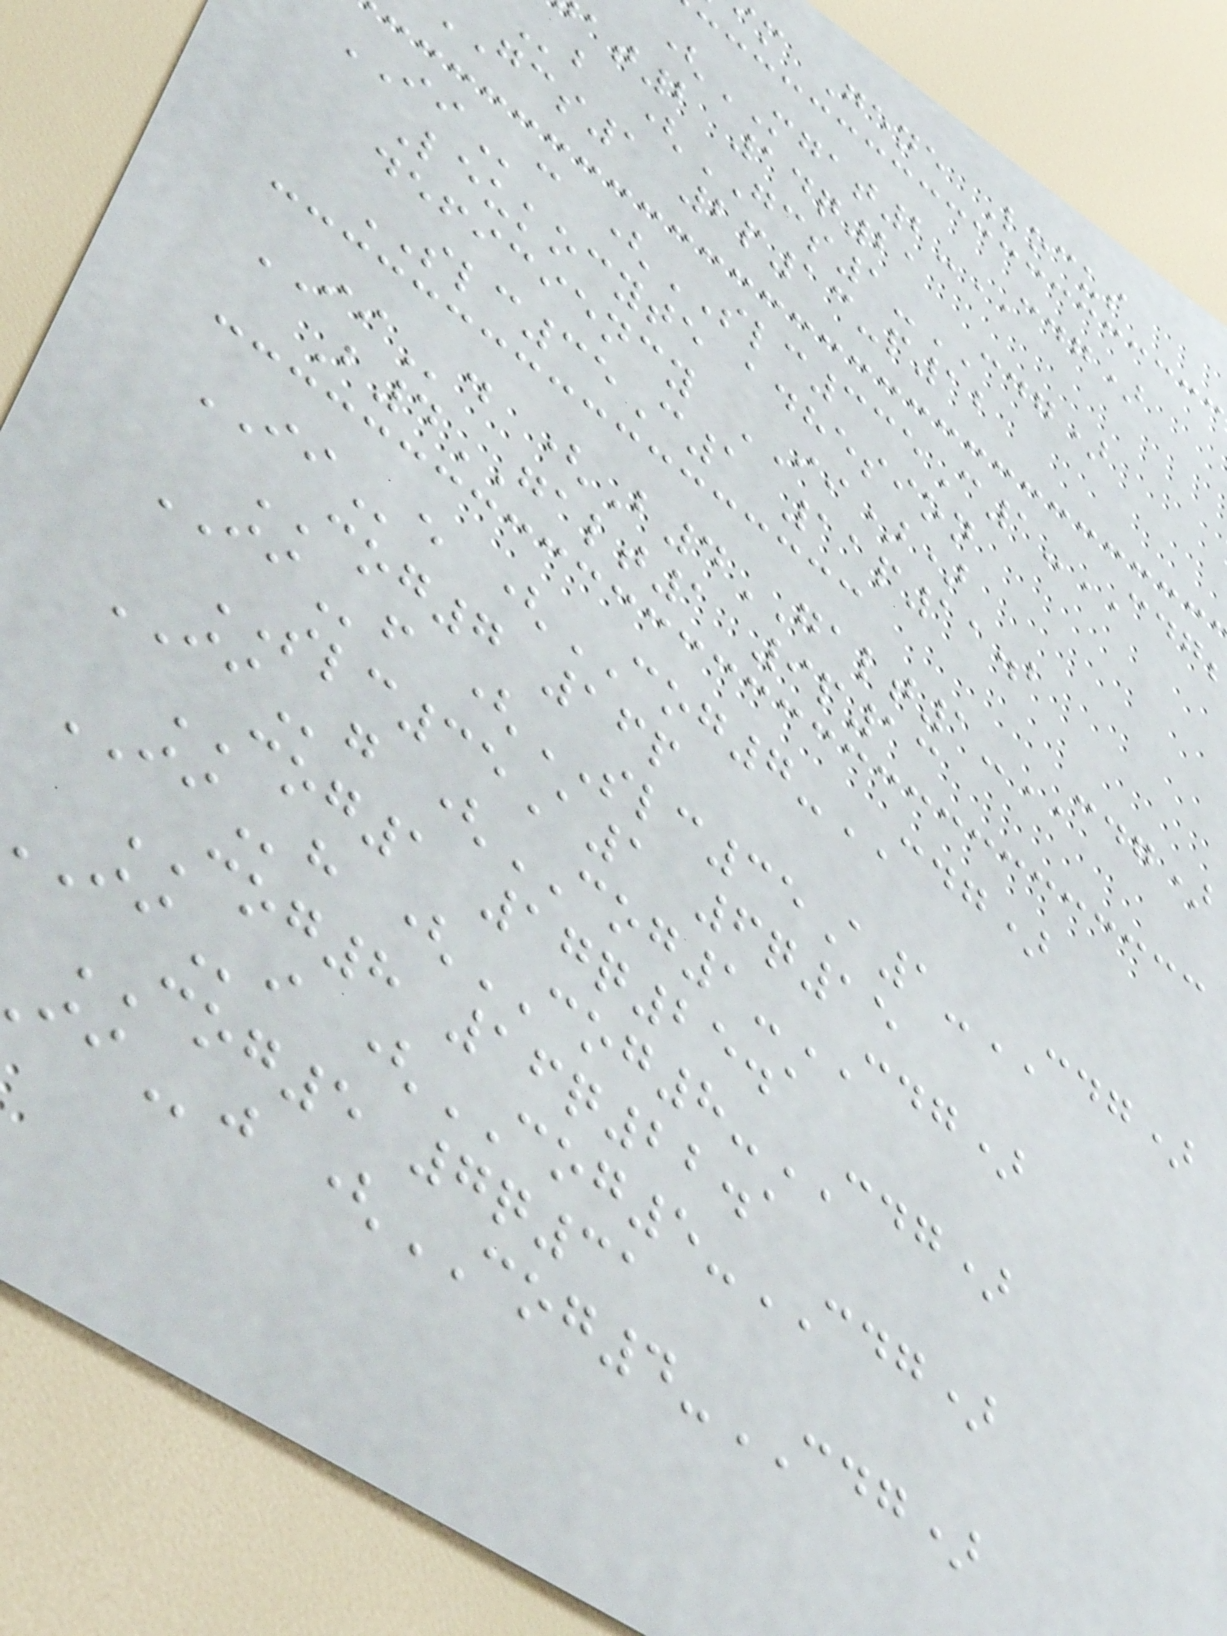m Gene Locus
(MGAT2-CDG)
at2 14q21
b (GCS1-CDG)
gcs1 2p13-p12
IIc (SLC335C1-CDG
Leukocyte adhesion
deficiency II))
SLC35C1 11p11.2
IId (B4GALT1-CDG)
B4GALT1 9p13
IIe (COG7-CDG)
COG7 16p
IIf (SLC35A1-CDG)
SLC35A1 6q15
IIg (COG1-CDG)
COG1 17q25.1
IIh (COG8-CDG)
COG8 16q22.1
i (COG5-CDG)
COG5 7q31
j (COG4-CDG)
